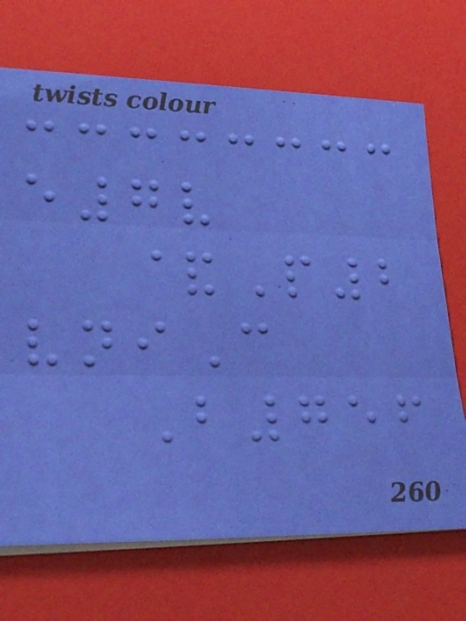e7v
&P2
vniC
B756
